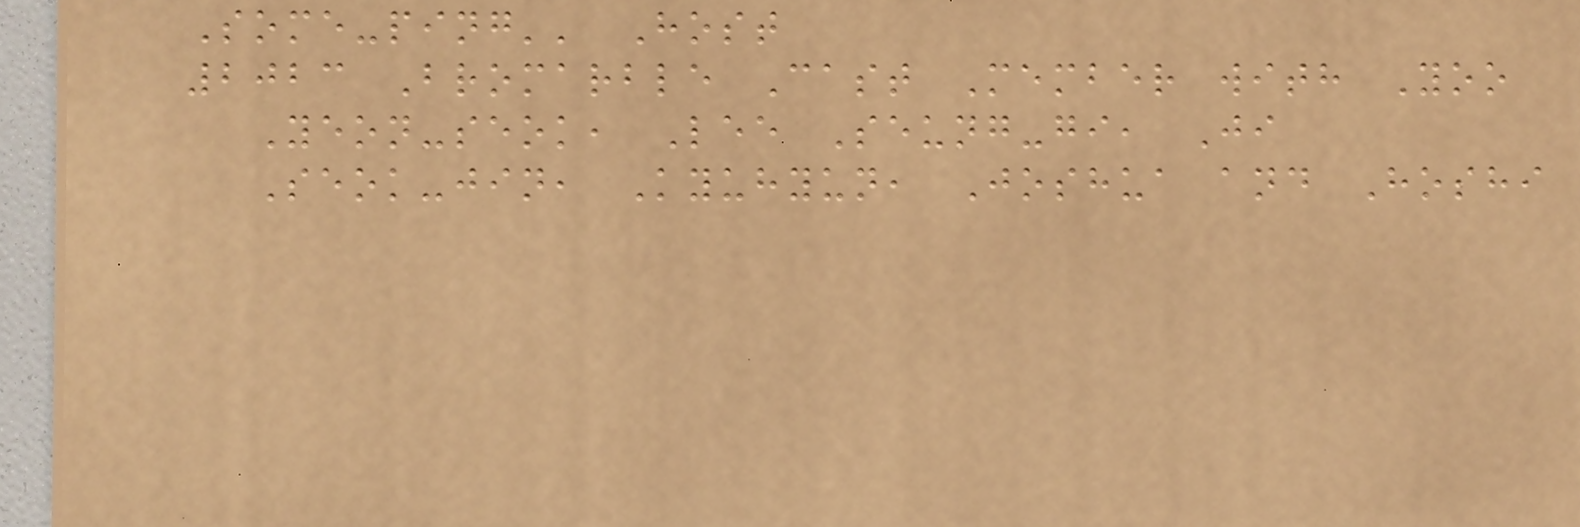Some-ping'' Host
2023 Bromarble Cast Member with Yoo
Yeon-seok, Lee Seung-gi, Ji
Seok-jin, Kyuhyun, Joshua and Hoshi
